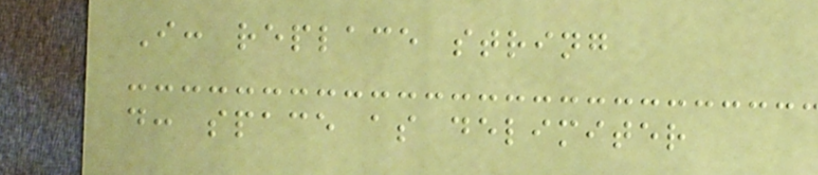I: replace string
d: space as delimiter
